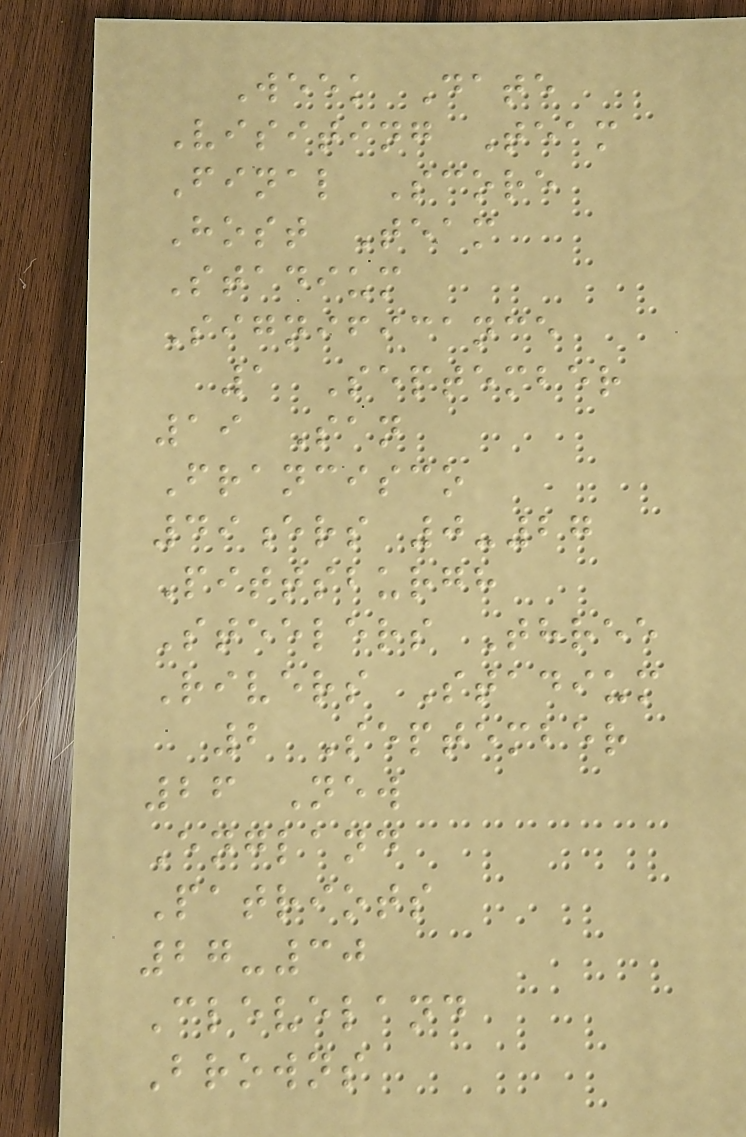Week Date
Visiting Team
Final Score
Host Team
Stadium
Significance
1 September
19 San
Francisco
49ers 0-27
Pittsburgh
Steelers Three
Rivers Stadium
2 September
26 New
England
Patriots
27-30
Cleveland
Browns
